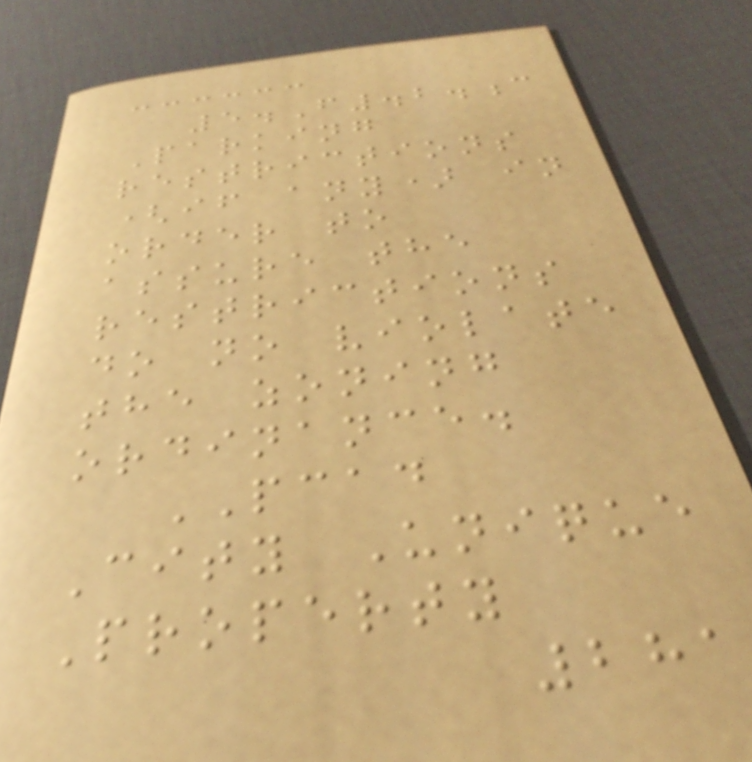5.F.2.c
Parking
restrictions
(if any) in
order to
assure the
restrictions
do no violate
the zoning
ordinance.
PCAD
City Unique
Property
281
